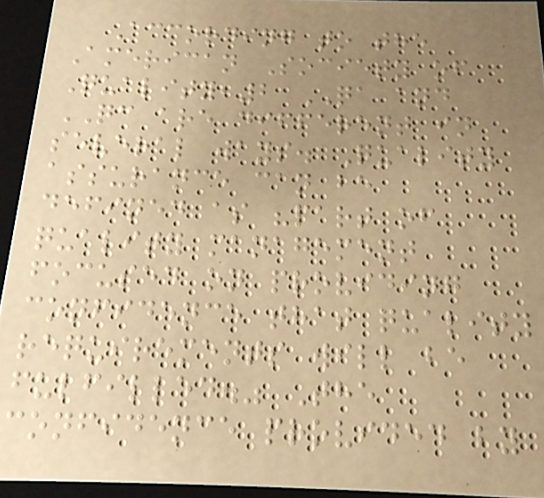According to the
American Society of
Quality,2 QA and
QC are different in
several ways. Quality
assurance can be
defined as "part of
quality management
focused on providing
confidence that quality
requirements will be
fulfilled." The
confidence provided by
